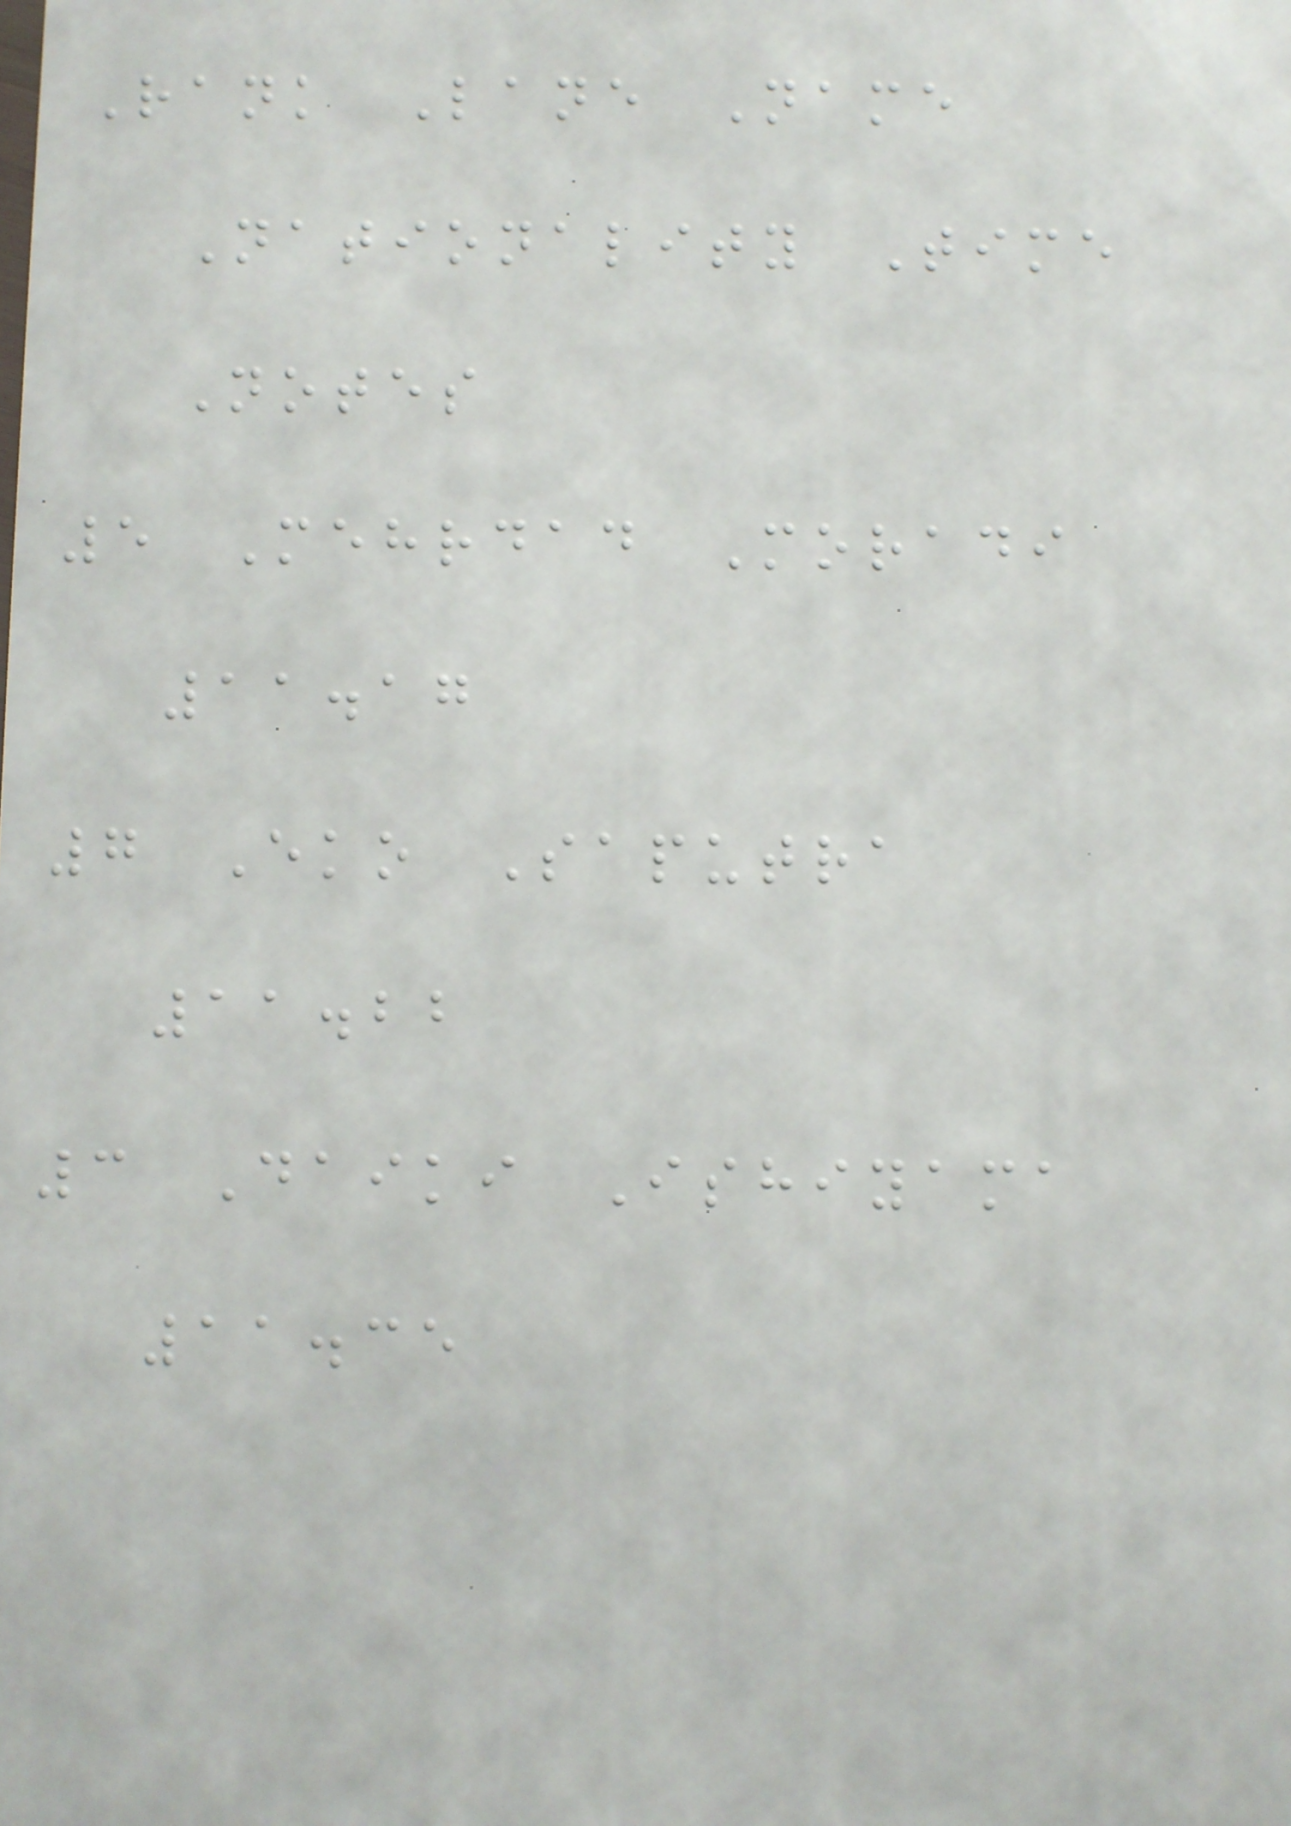Rank Lane Name
Nationality Time
Notes
5 Mehrdad Moradi
11.17
7 Eko Saputra
11.22
3 Daiki Ishiyama
11.35
